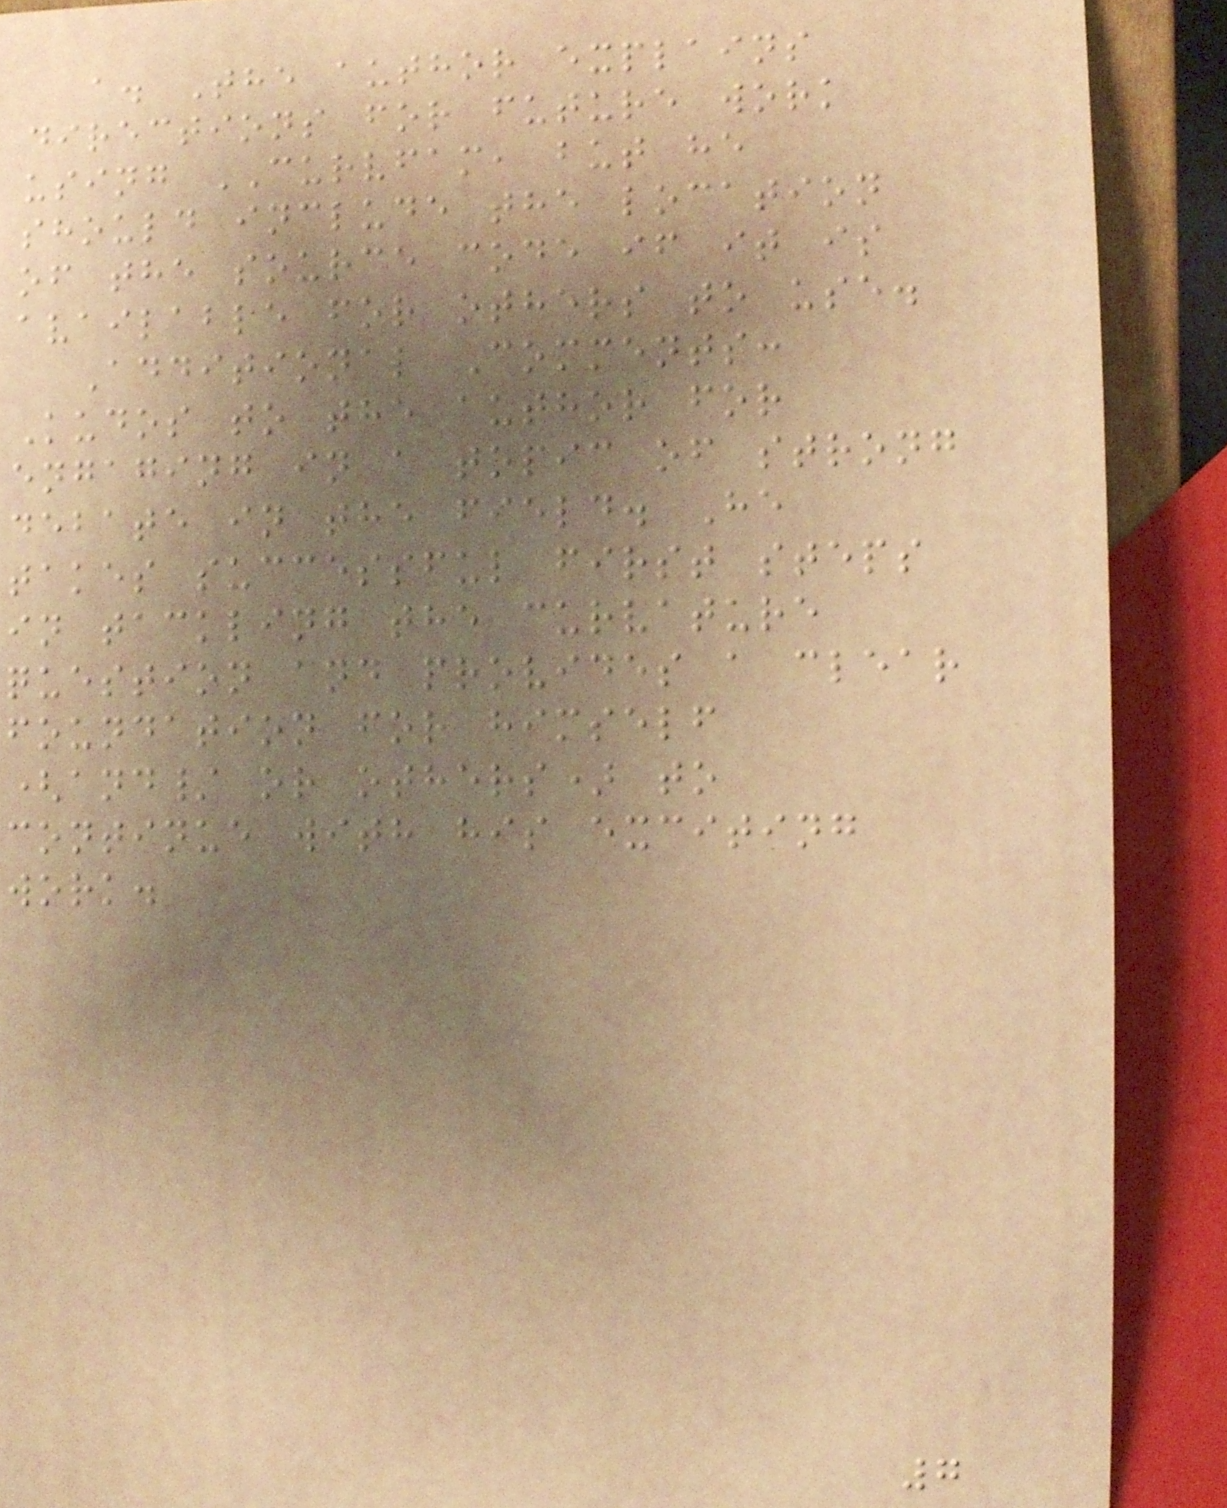a. The author explains
directions for future work
using CURVFAM, but he
should include the location
of the source code if it is
available for others to use.
Additional Comments:
Kudos to the author for
engaging in a topic of strong
debate in the field. He
takes successful first steps
in tackling the curvature
question and provides a clear
foundation for himself
(and/ or others) to
continue with his exciting
work.
7
